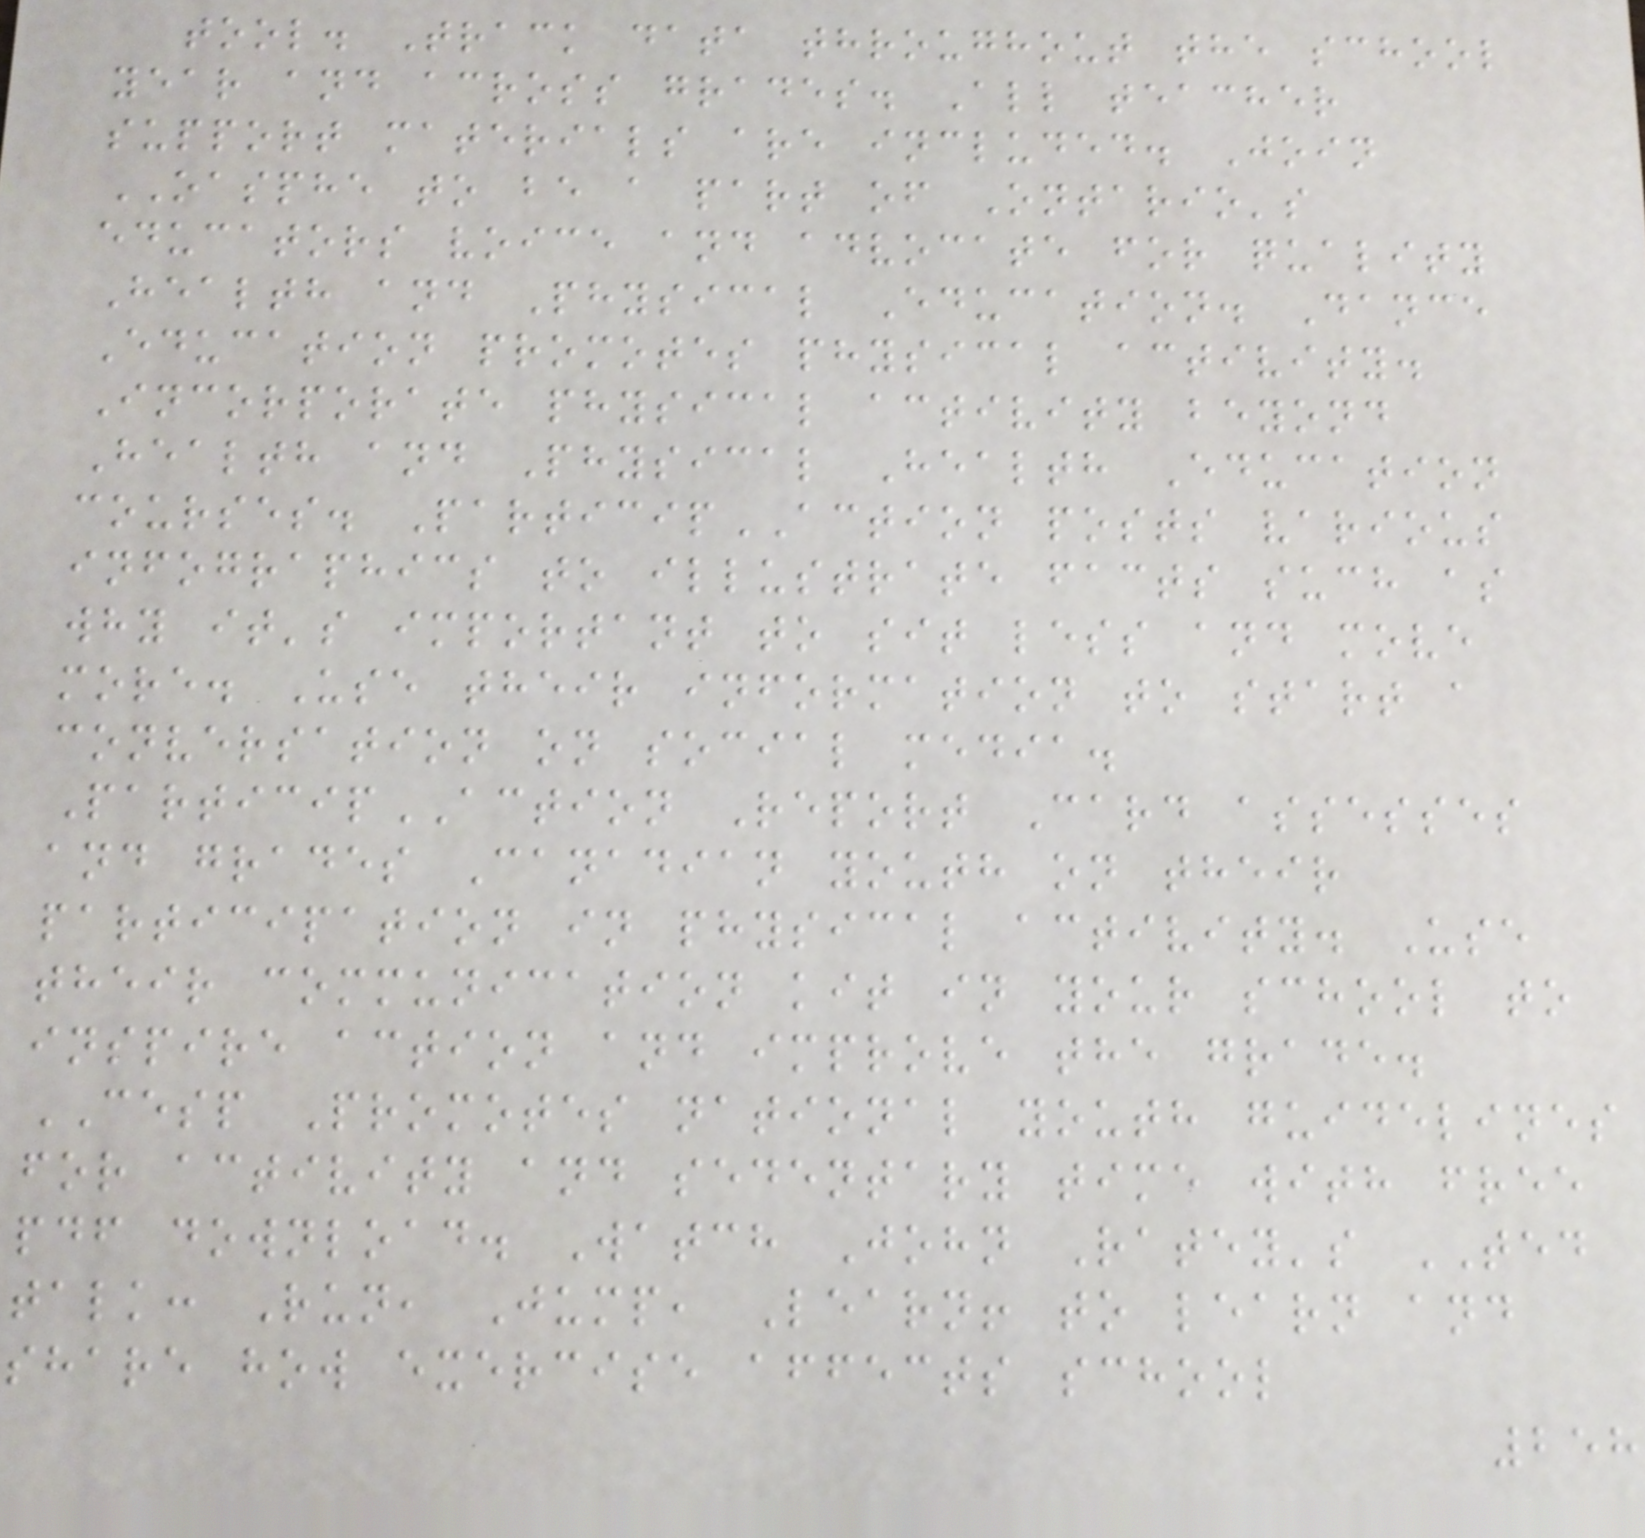tool. Track data throughout the school
year and across grades. All teacher
support materials are included. Join
OASPHE to be a part of Ontario's
educators voice and advocate for quality
Health and Physical Education. Dance
Education promotes physical activity.
Incorporate physical activity beyond
Health and Physical Health Education
courses. ParticipACTION posts various
infographics to illustrate facts such as
why it's important to sit less and move
more. Use their information to start a
conversation on social media.
ParticipACTION Report Card assesses
and grades Canadian youth on their
participation in physical activity. Use
their communication kit in your school to
inspire action and improve the grade.
CESP Promotes national youth guidelines
for activity and sedentary time with free
pdf download. Watch John Ratey's TED
talk: Run, Jump, Learn! to learn and
share how exercise affects school
258
